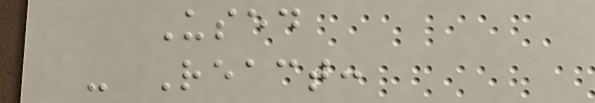Used
- React:
